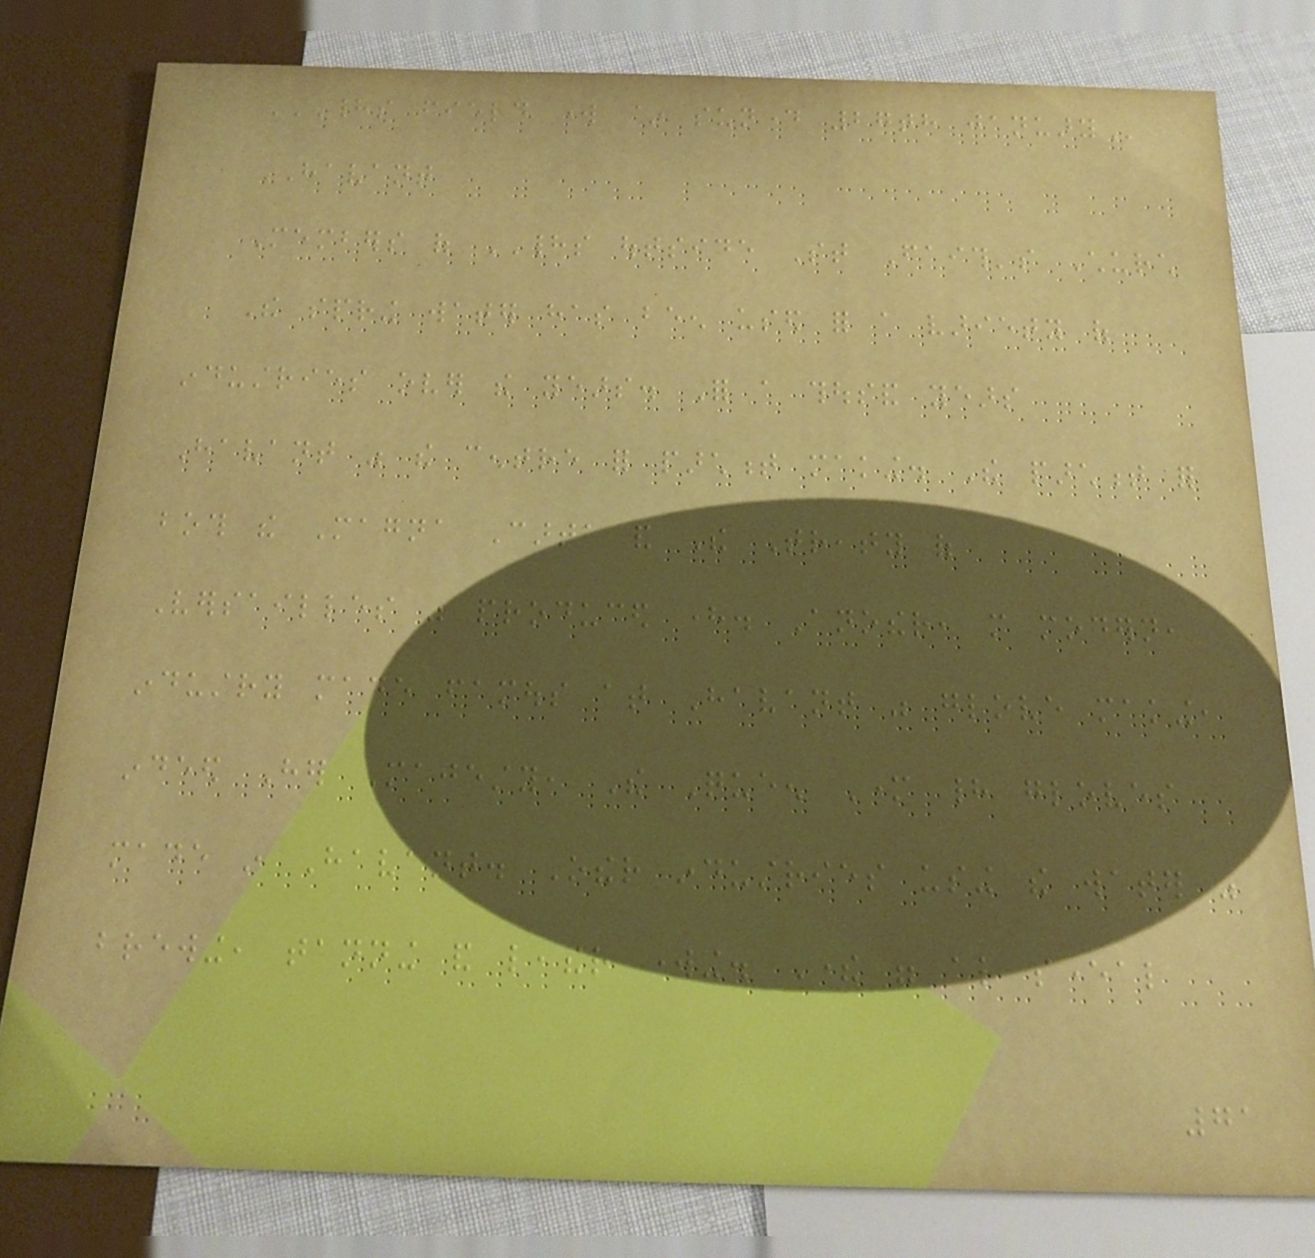HADS FIELD WORK ~ SUNDAY 27TH JANUARY
HAVANT
Members of HADS outside St Faith's Church
The spring water has been used for a variety of
industries over the years. For a thousand years
Havant was the centre for parchment making. The parchment for
both the Magna Carta and The Treaty of
Versailles was produced here. Another, more modern,
industry made famous at Havant was glove making,
indeed Her Majesty, The Queen Mother had gloves
made in Havant. Other industries using the water was
brewing, tanning and leather working. There were also several
71
